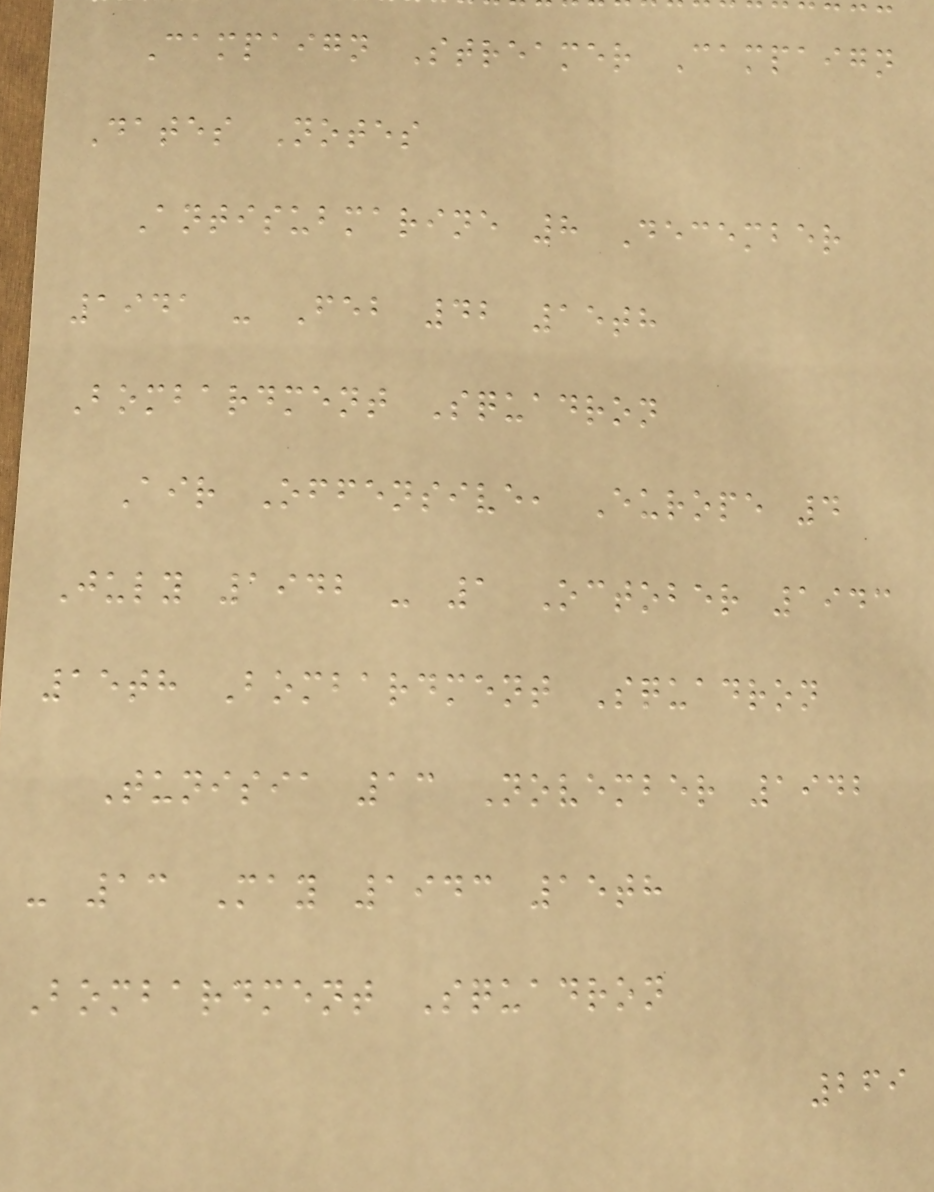Campaign Streamer Campaign
Dates Notes
Antisubmarine 8 December
1941 - Feb 42 15th
Bombardment Squadron
Air Offensive, Europe 4
July 1942 - 1 October 1943
15th Bombardment Squadron
Tunisia 13 November 1942
- 13 May 1943 15th
Bombardment Squadron
269
